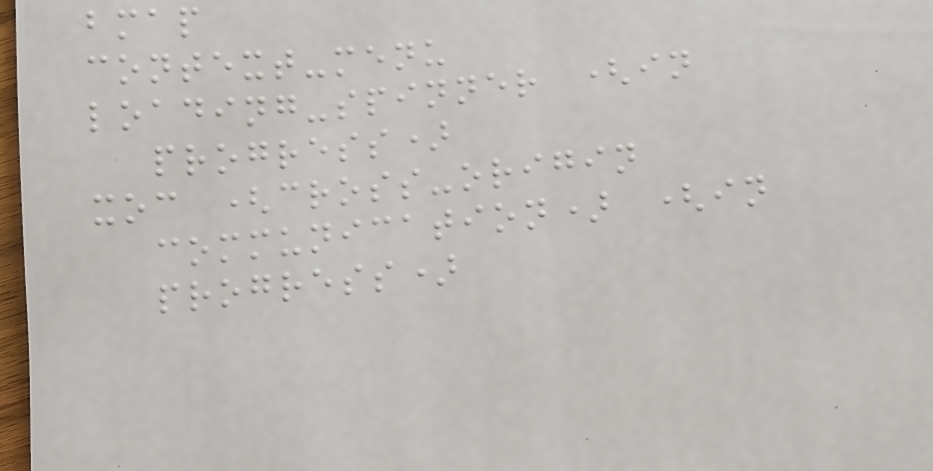bmap
context-menu
loading-spinner (in
progress)
xoc (cross-origin
communication) (in
progress)
